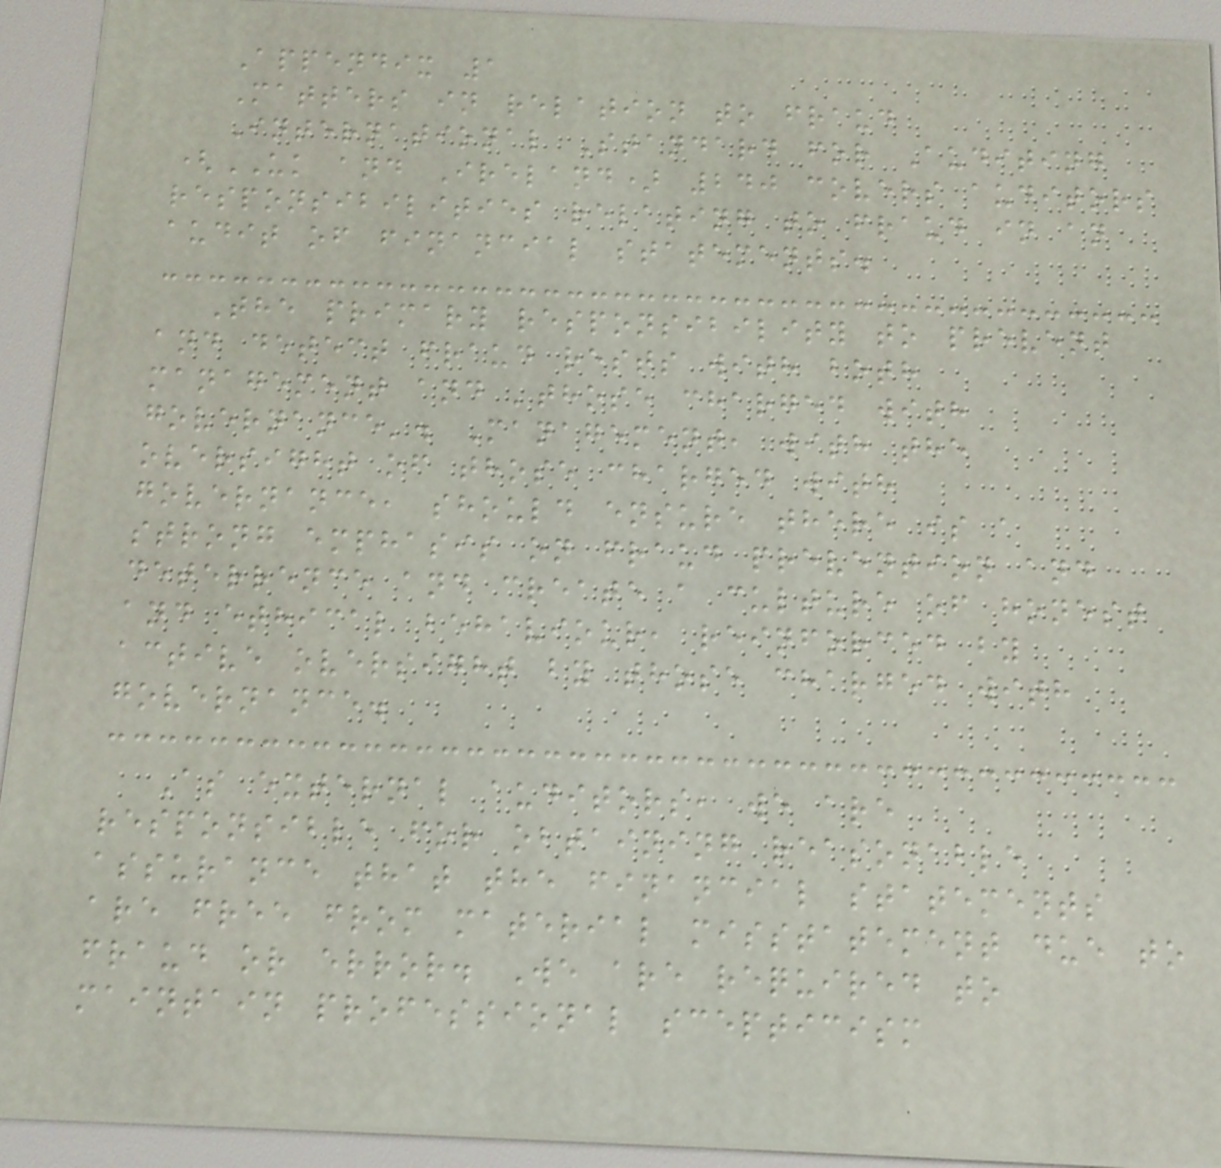Appendix 1
Matters in relation to fraud
International Standard for Auditing
(UK and Ireland) 240 covers auditors
responsibilities relating to fraud in an
audit of financial statements.
The primary responsibility to prevent
and detect fraud rests with both
management and 'those charged with
governance'. Management, with the
oversight of those charged with
governance, should ensure there is a
strong emphasis on fraud prevention and
deterrence and create a culture of honest
and ethical behaviour, reinforced by
active oversight by those charged with
governance.
As external auditors, we are
responsible for obtaining reasonable
assurance that the financial statements
are free from material misstatement due to
fraud or error. We are required to
maintain professional scepticism
